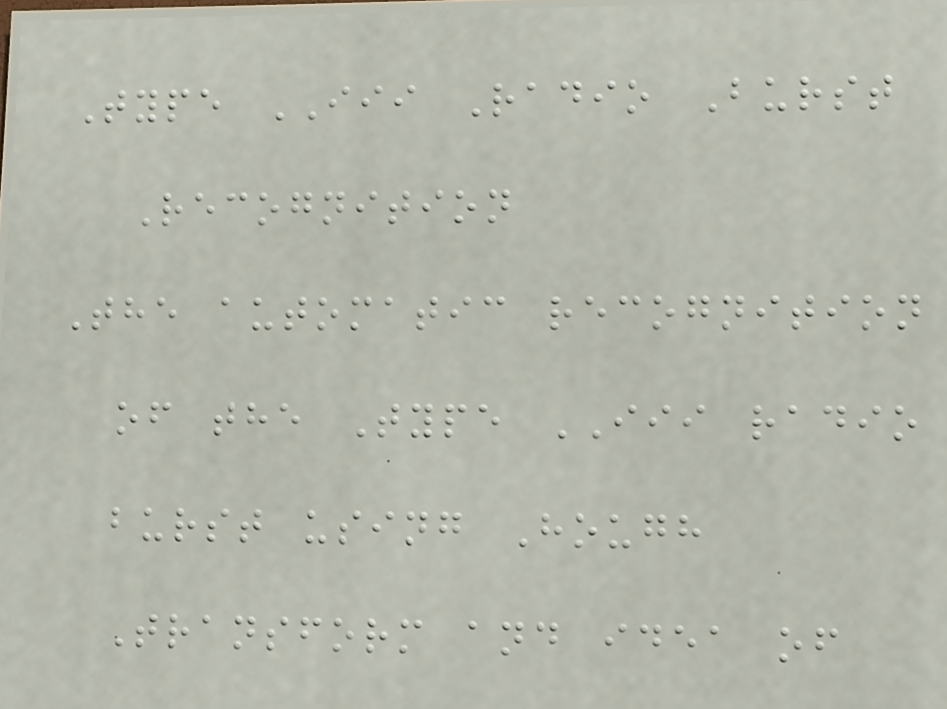Type III Radio Burst
Recognition
The automatic recognition
of the Type III radio
burst using Hough
Transform and idea of
